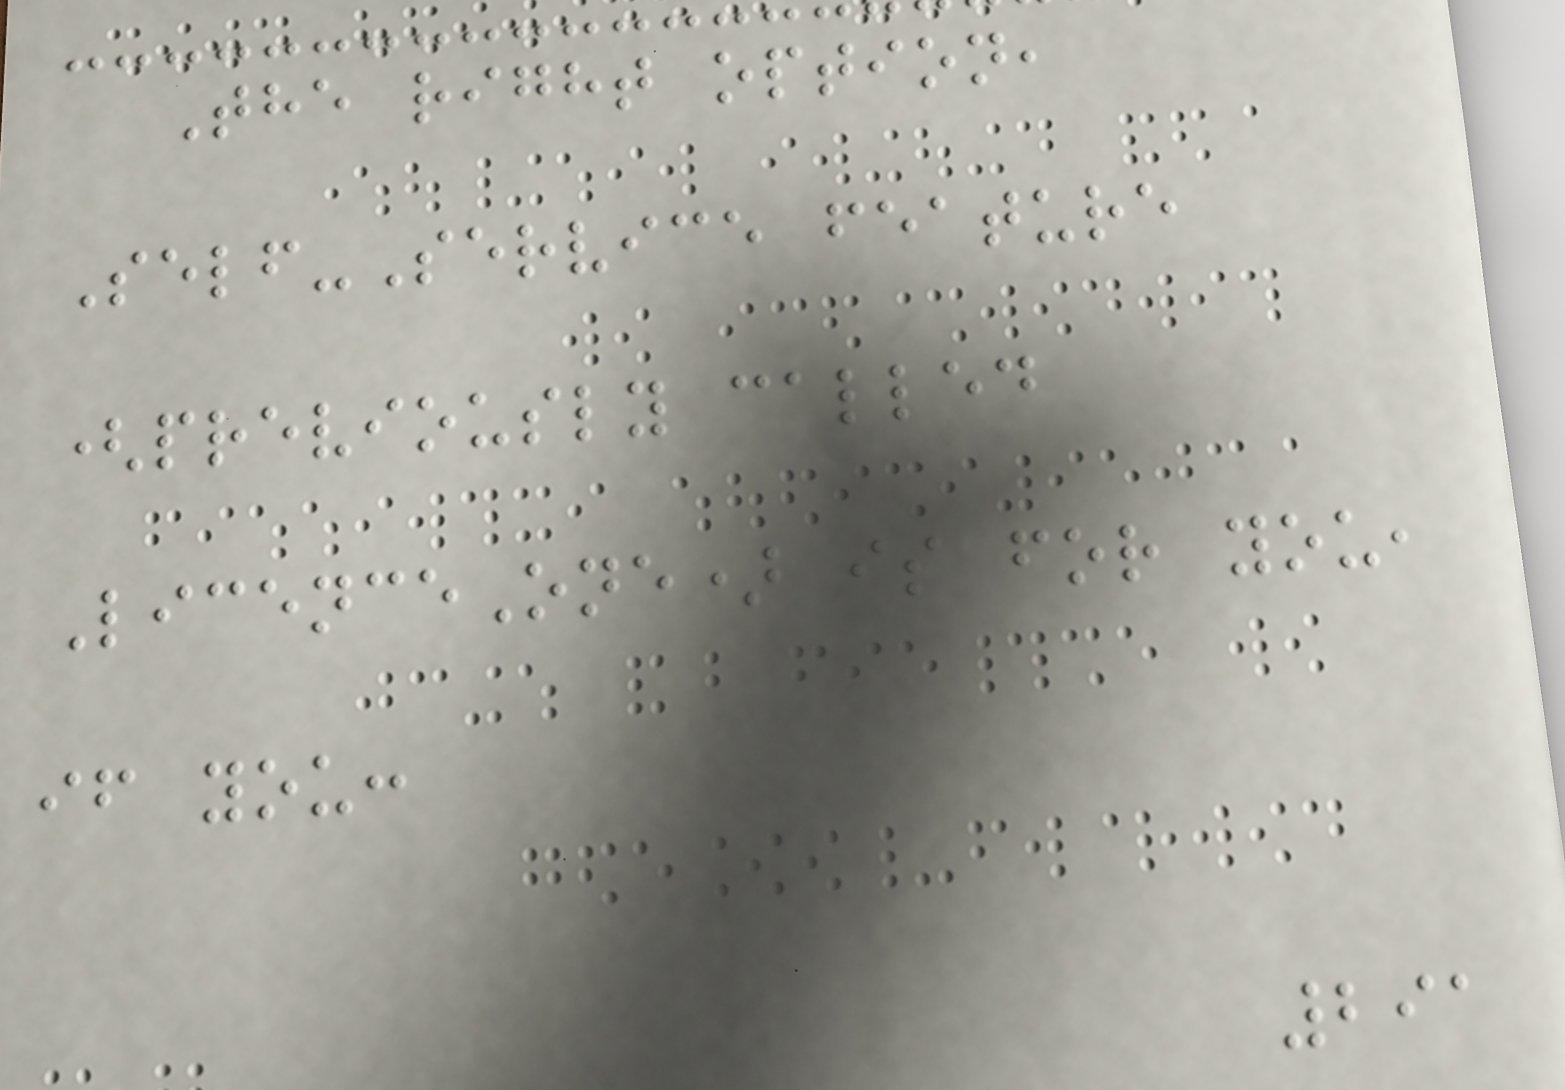The right option,
Self-Service feature
(previously called
LicenceOne) is for you,
if you:
291
